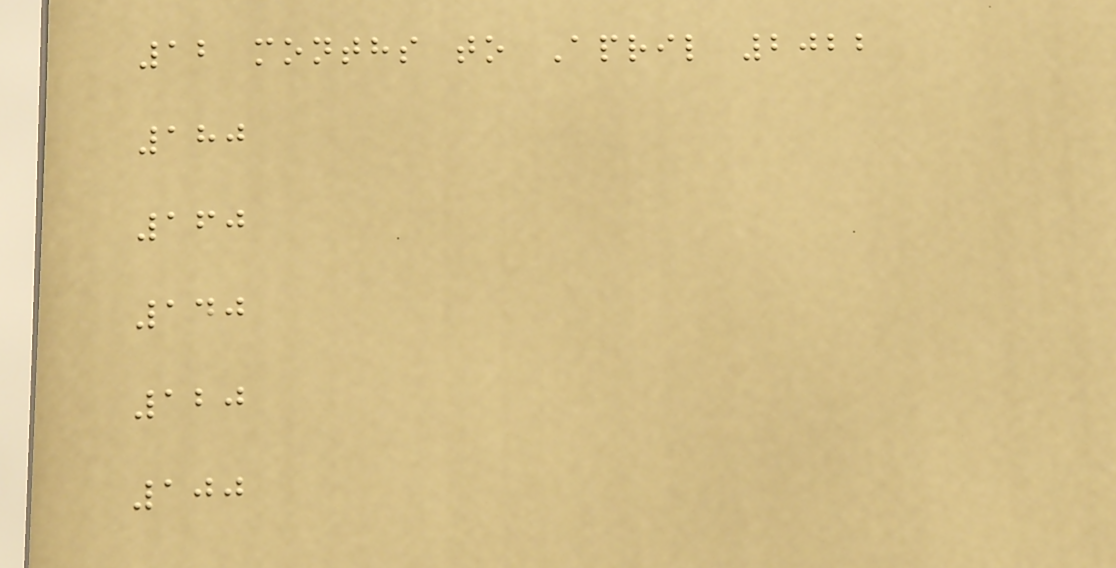12 months to April 2022
180
160
140
120
100
